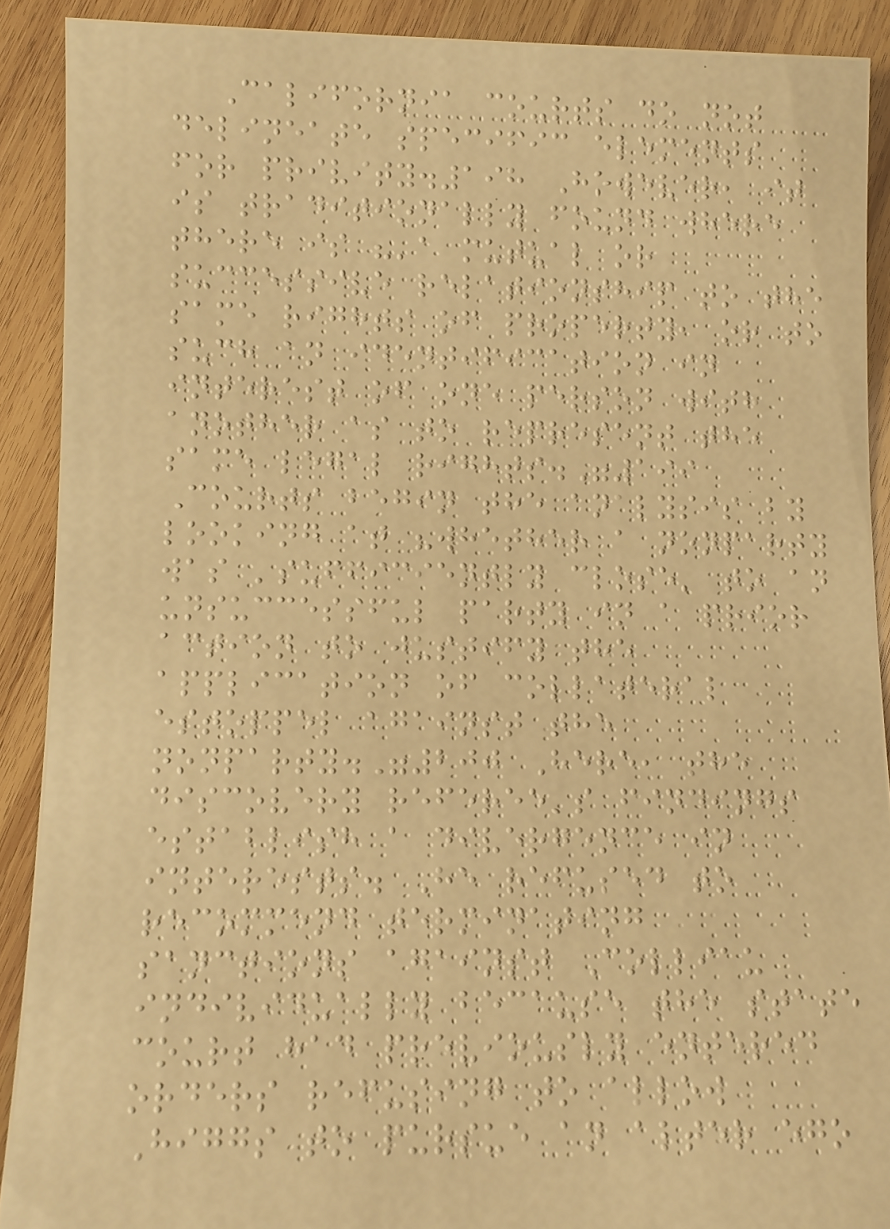California courts do not
delineate specific elements
for privity.198 However, it
is traditionally found where
there is "'a mutual or
successive relationship to the
same rights of property, or to
such an identification in
interest of one person with
another as to represent the
same legal rights."199
Courts begin the analysis by
looking at "whether a nonparty
was 'sufficiently close' to an
unsuccessful party in a prior
action to justify the
application of collateral
estoppel against the
nonparty."200 Here, the
discovery referee's findings
establish a divergence in
interests. He refused to
recommend terminating
sanctions against Colliau
individually because the state
court had previously entered
orders refusing to allow
Higgs to pursue an alter ego
